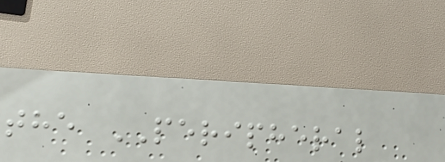the PERIPHERAL
